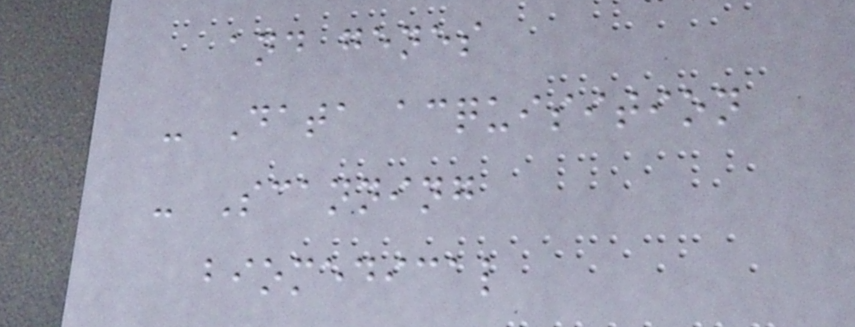and genes
- Data acquisition
- Scanning
biomedical
